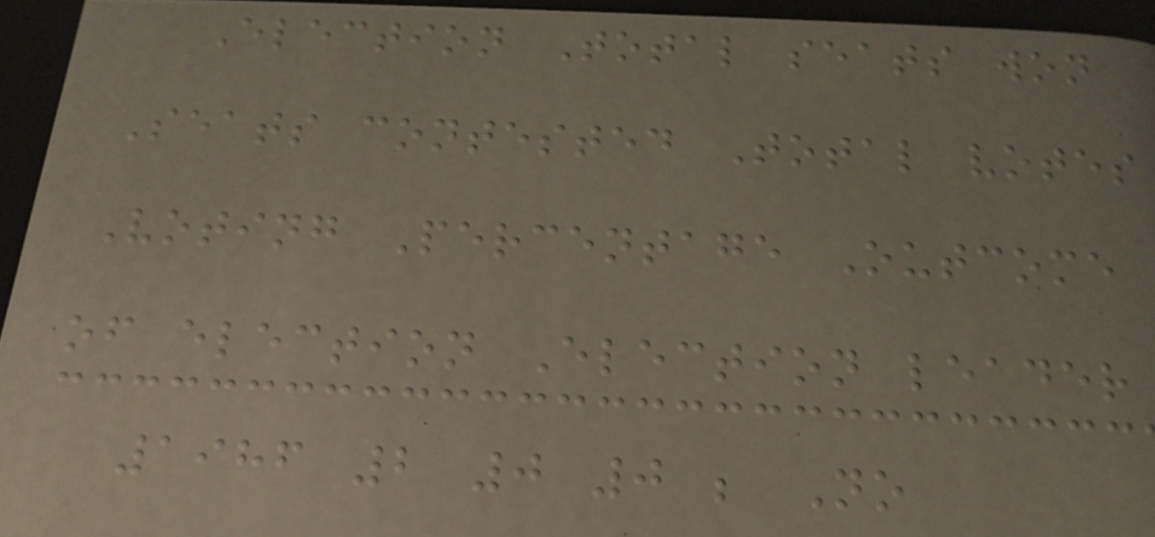Election Total seats won
Seats contested Total votes
Voting Percentage Outcome
of election Election leader
1986 2 0 0 ; No
